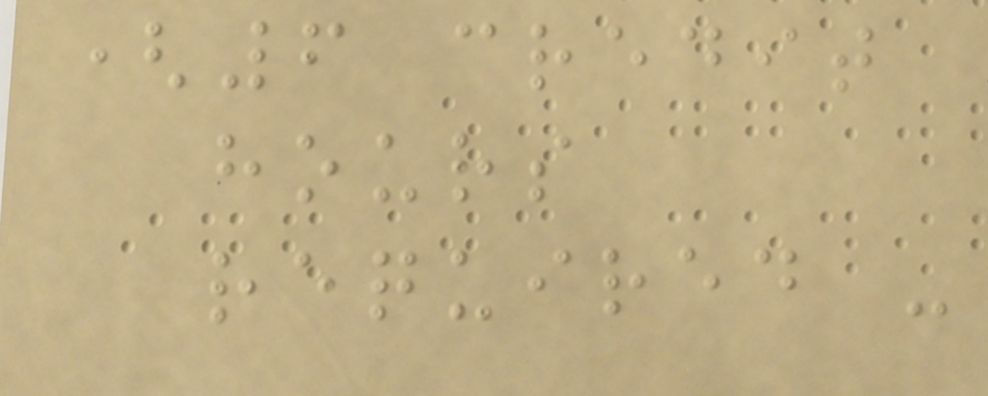(6 credit
hours
required -
